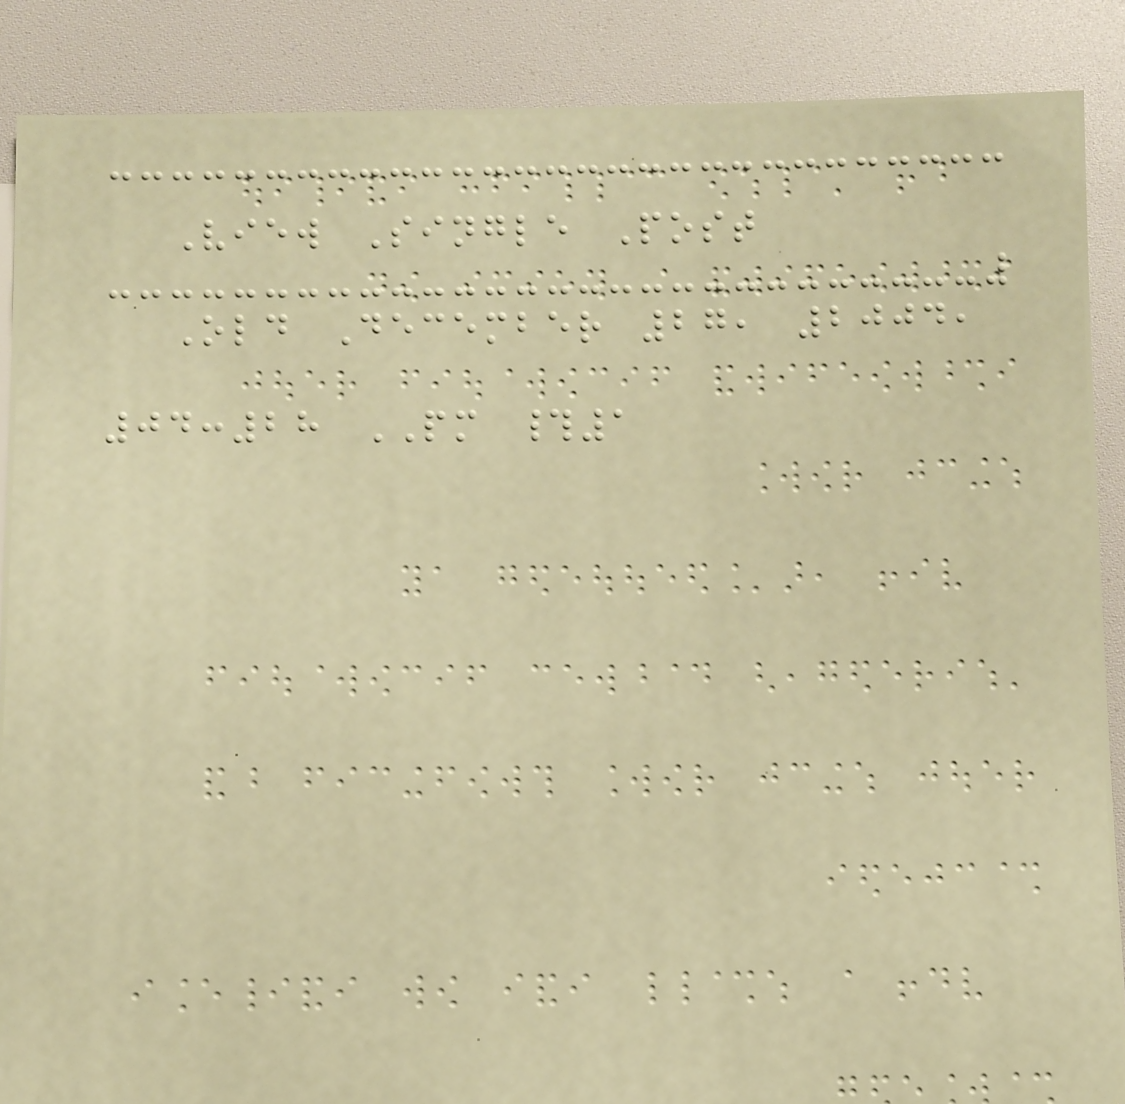View Single Post
Old December 27, 2004,
04:28 PM #1
